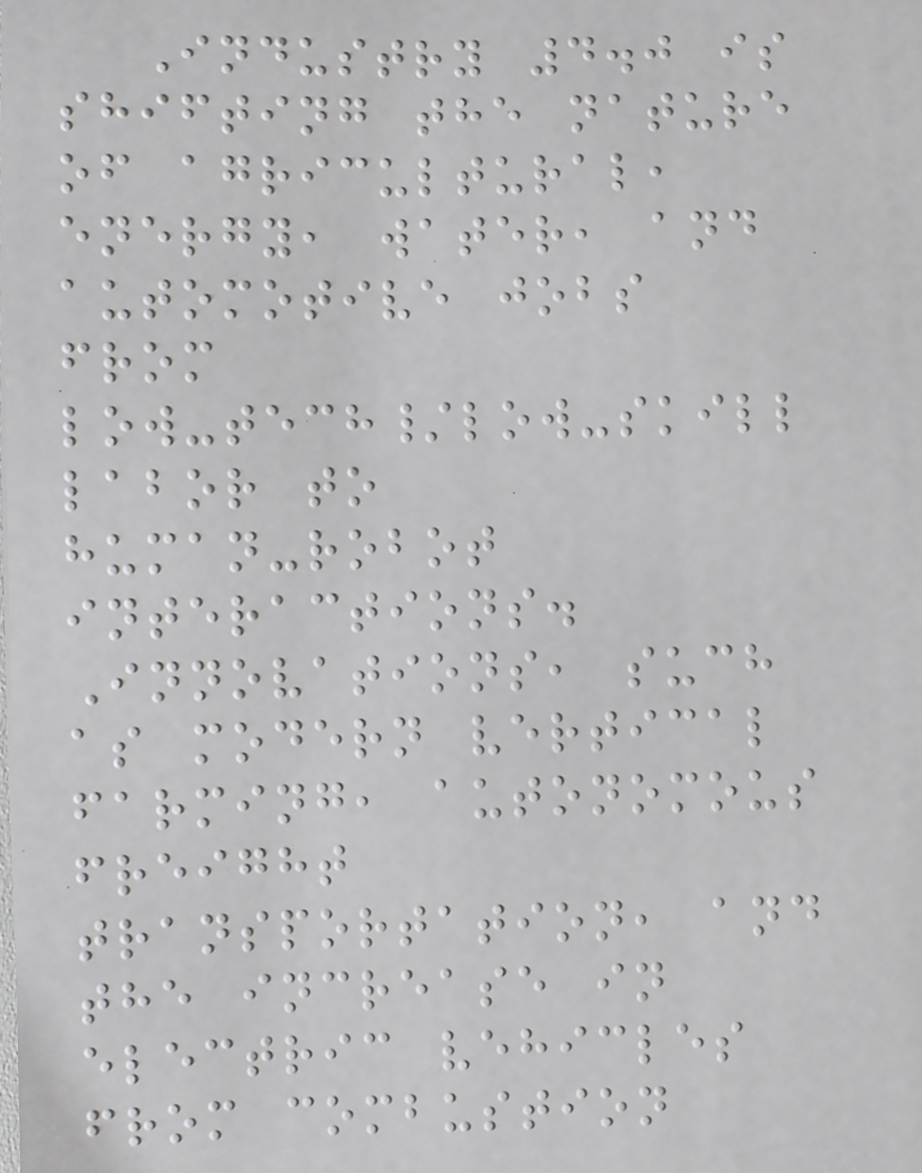Industry 4.0 is
shifting the nature
of agricultural,
energy, water, and
automotive jobs
from
low-tech/low-skill
labor to
human-robot
interactions.
Innovations, such
as modern vertical
farming, autonomous
freight
transportation, and
the increase in
electric vehicles
from combustion
